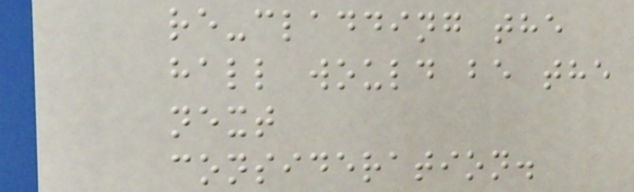re-cladding the
hall would be the
next
consideration.
